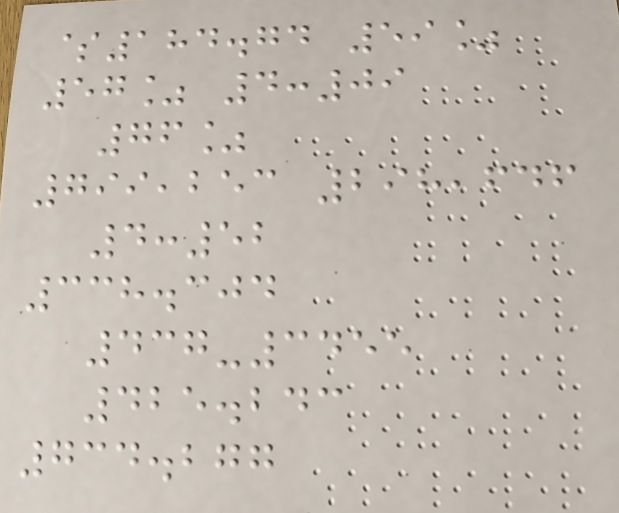$184.74 59%
57% 4:09
76%
799,253 298,646
4:52
338.304
437-3455
425.243
734.277
